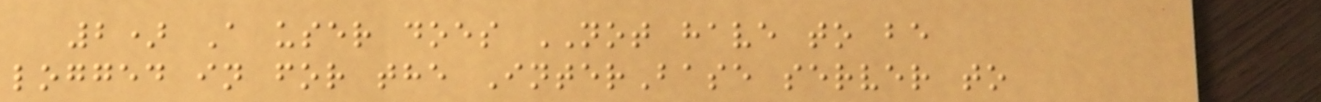2) A user does NOT have to be
logged in for the InterBase server to
